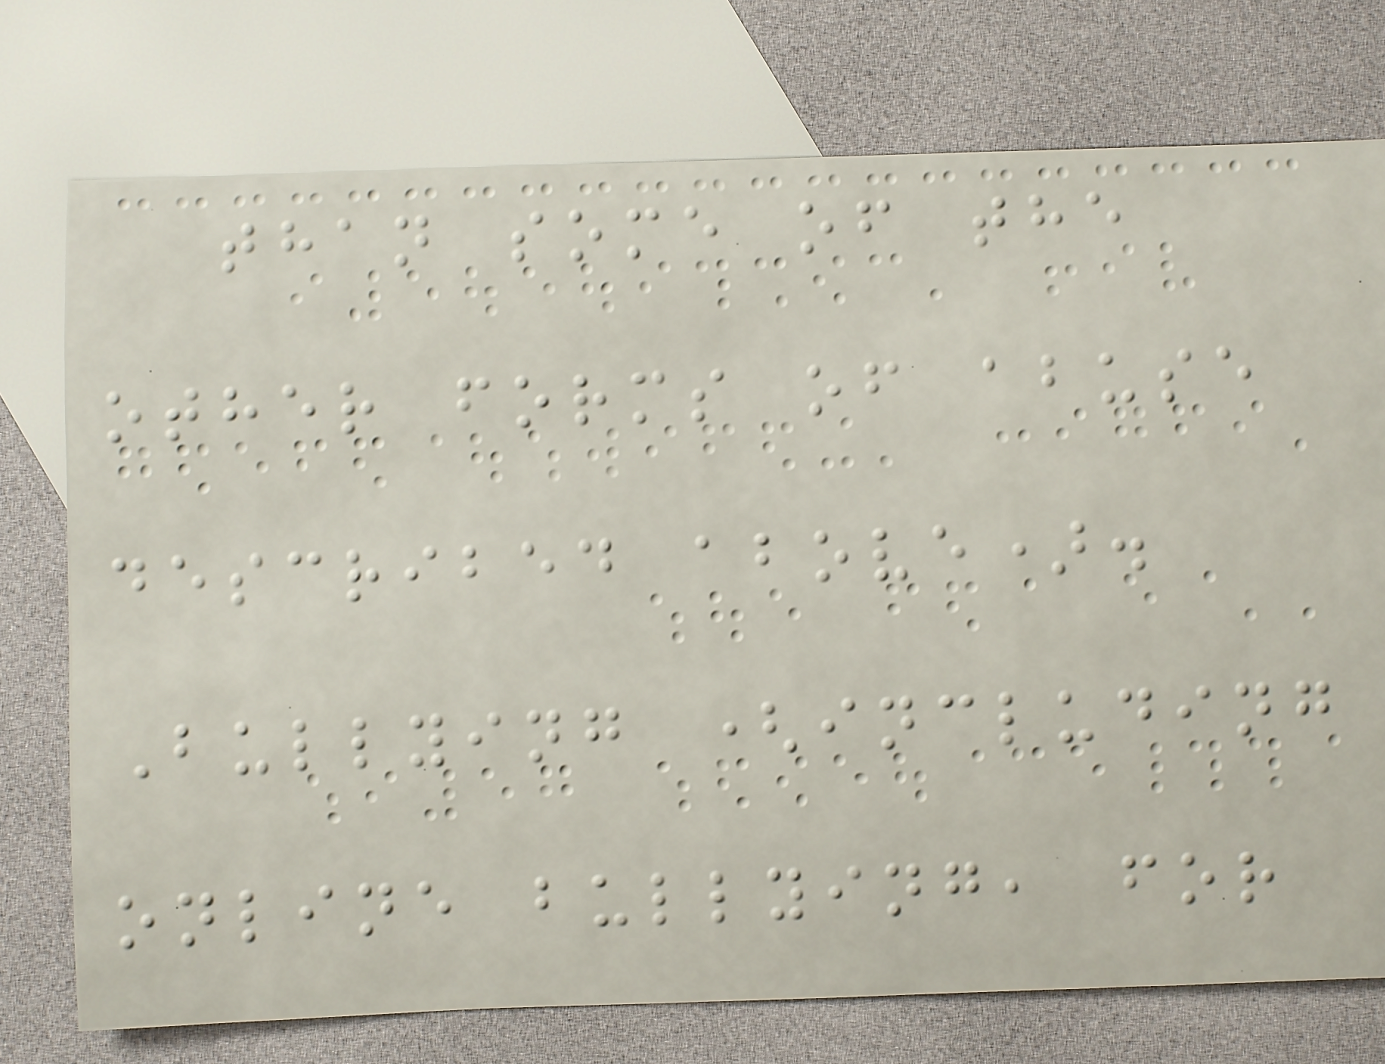than some of the
other forms of abuse
described above).
Bullying (including
online bullying, for
